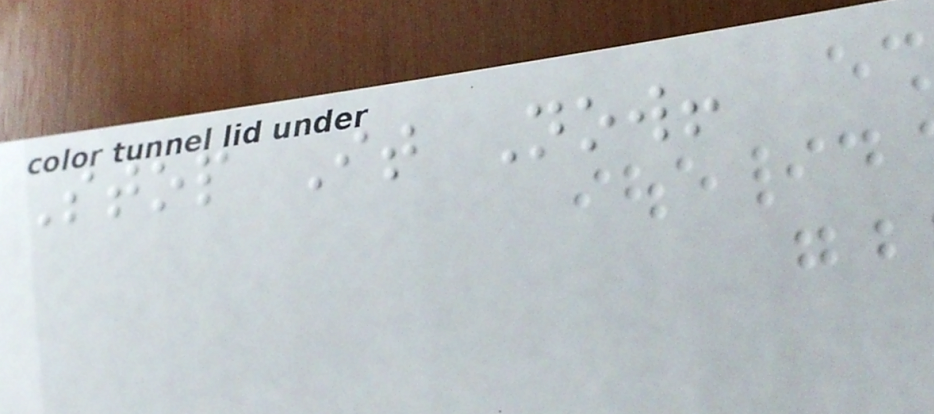Stop It Now!
